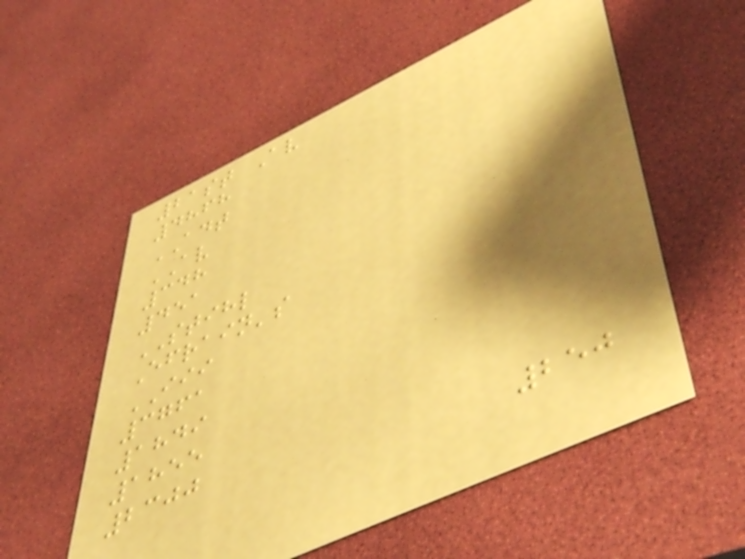21st Av
4868
ADT
AV
348
451
STIHL
Efrain's
III
3761
1849
1855
2300
250
